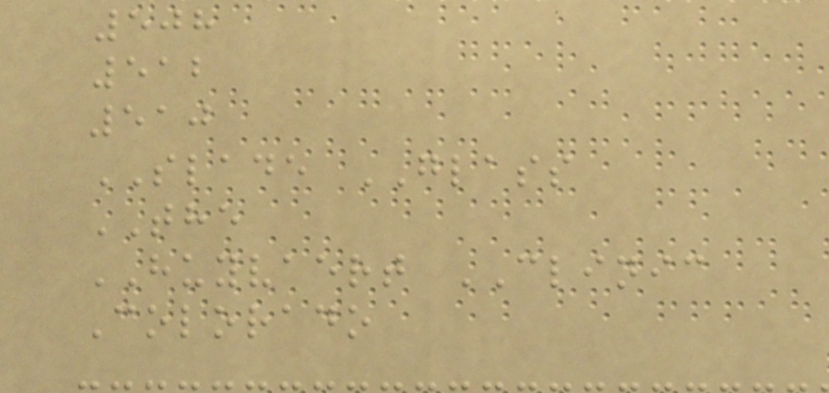508
512
510
SLADE GLASS
THE
HUYVAERT CLINIC
Colorado
